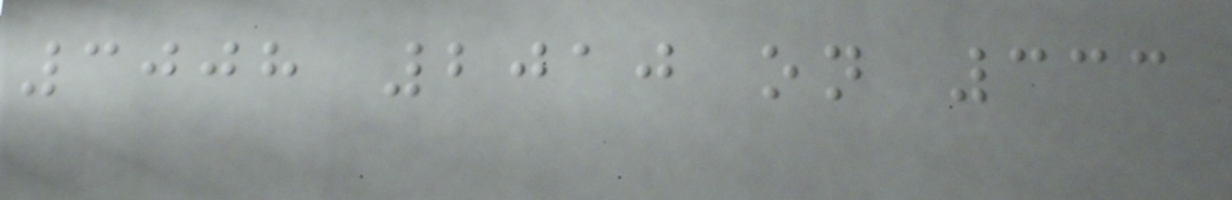3008 2010 on 333
